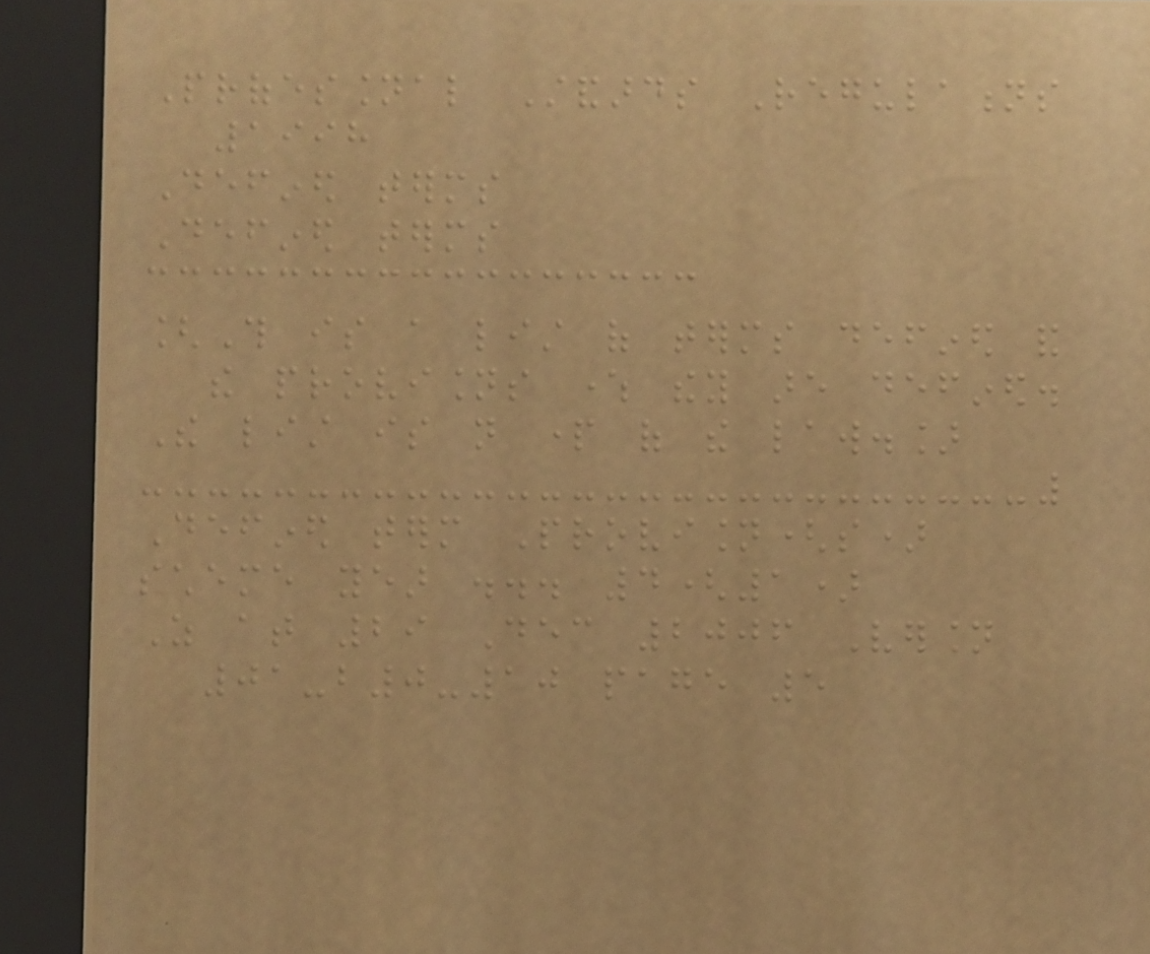Professional Standards Regulations
1998
Defined terms
Defined terms
[This is a list of terms defined and
the provisions where they are defined.
The list is not part of the law.]
Defined term Provision(s)
scheme year ... 4(1)
As at 29 Dec 2006 Version
01-b0-10 page 5
